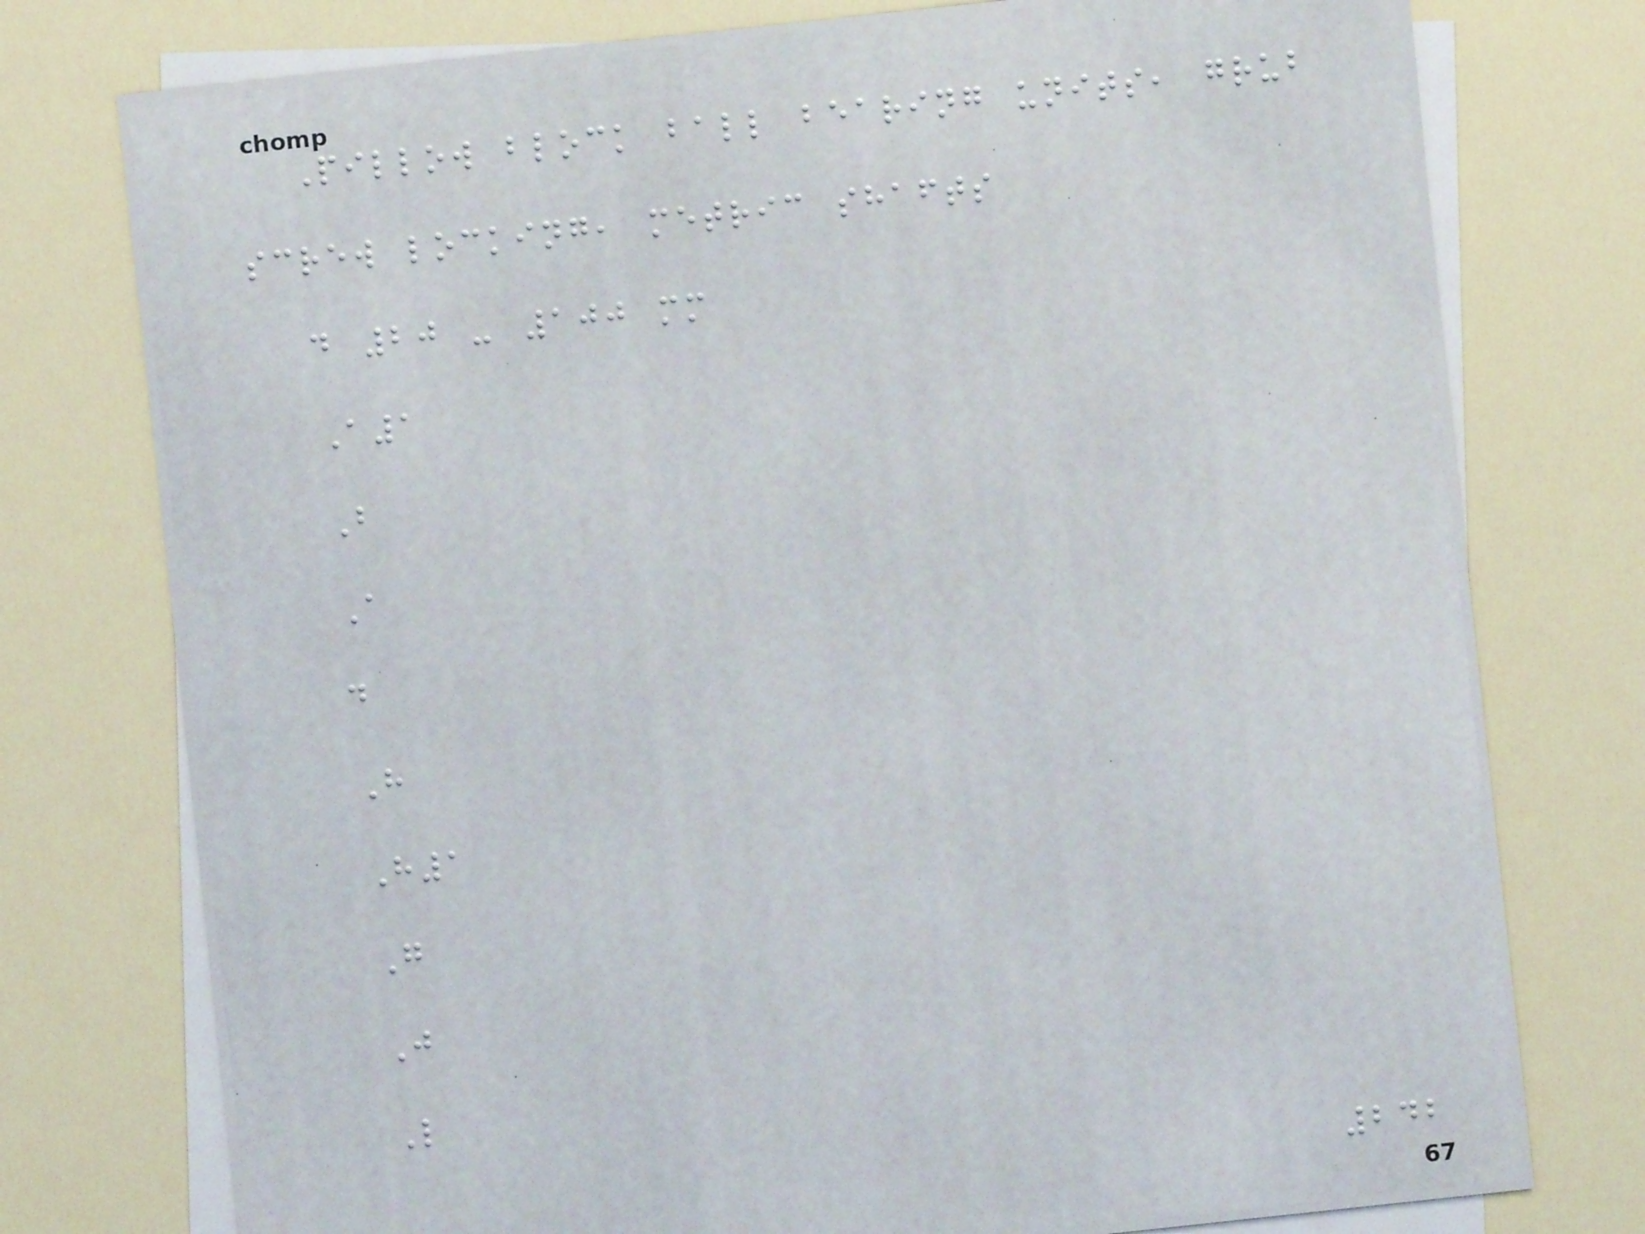Pillow block ball bearing units, grub
screw locking, metric shafts
d 20 - 100 mm
A1
B
A
d
H
H1
G
J
L
242
